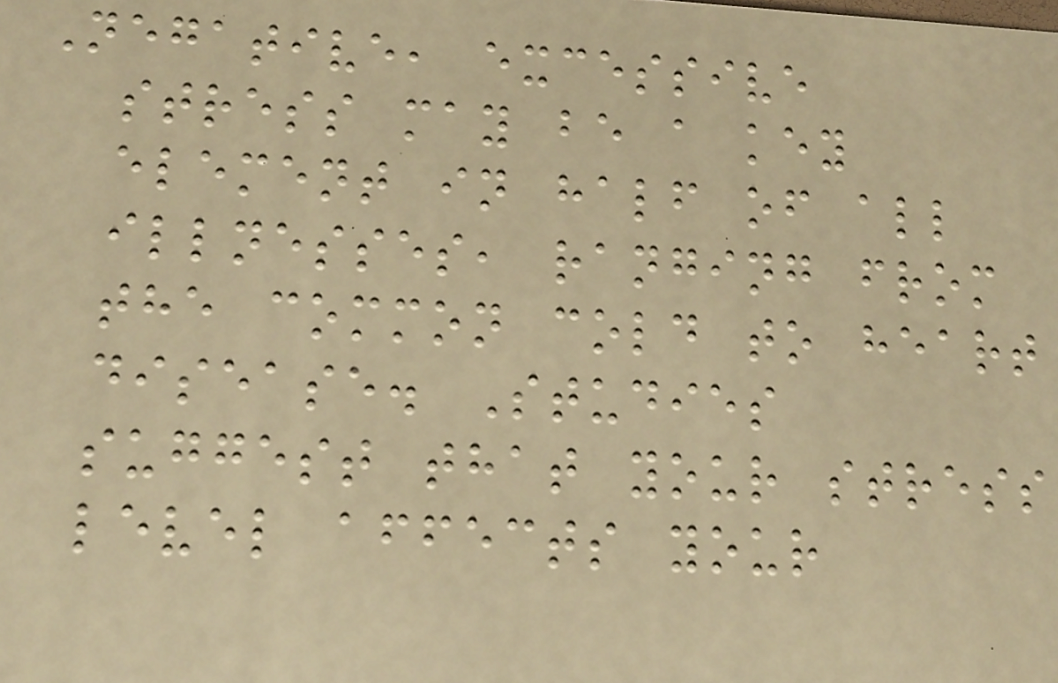Negative, excessive
stress may be a key
element in half of all
illnesses, ranging from
the common cold to heart
disease. Studies
suggest that your stress
level affects your
